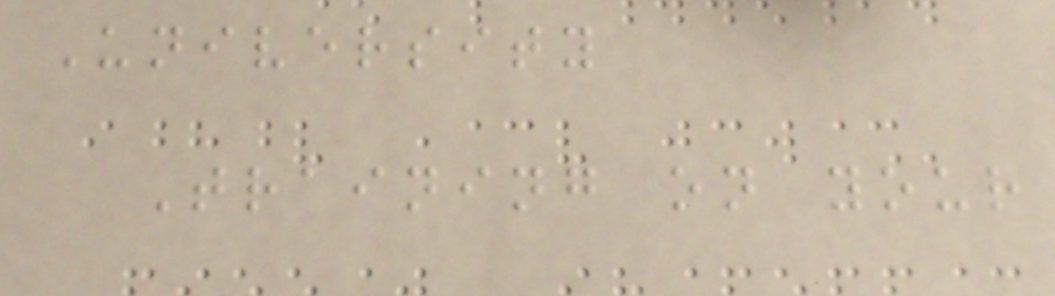University
Training on your
